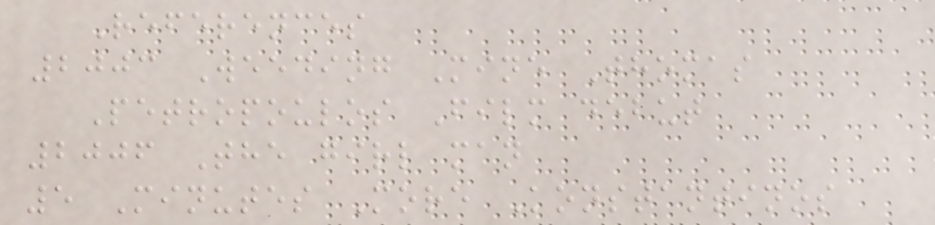References
2003 Weeding Mine Thomas
Petropoulos Film debut
2006 The girl man
5 Minutes More Konstantinos
